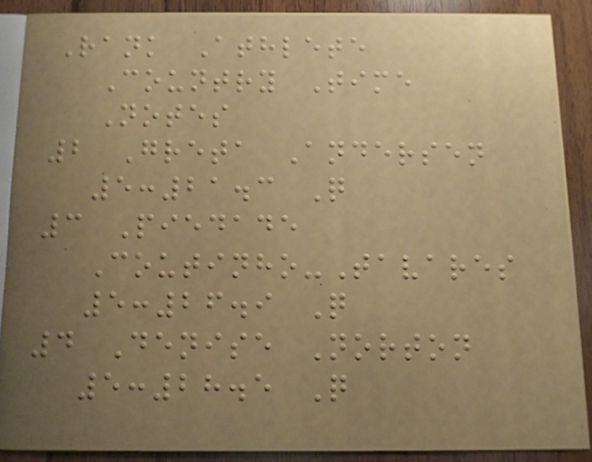Rank Athlete
Country Time
Notes
2 Greta Andersen
5:21.3 Q
3 Piedade
Coutinho-Tavares
5:26.9 Q
4 Denise Norton
5:28.5 Q
